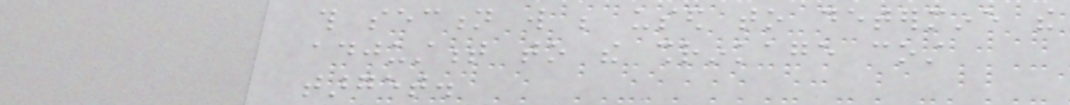this section will be used to determine the
adjustment to the shrinkage cost
target.
